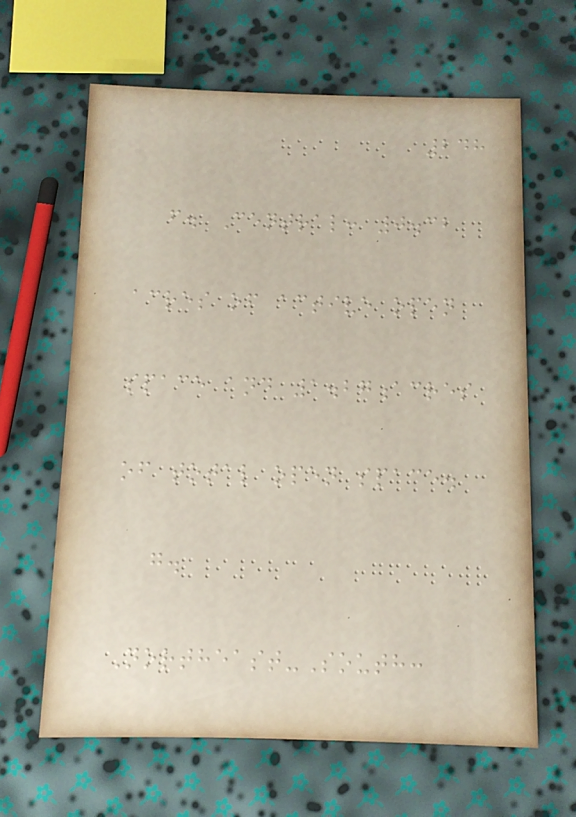248
f. Central: 0.32
acres of active open
space and 1.27acres
of total open space.
g.
Northeast-South:
